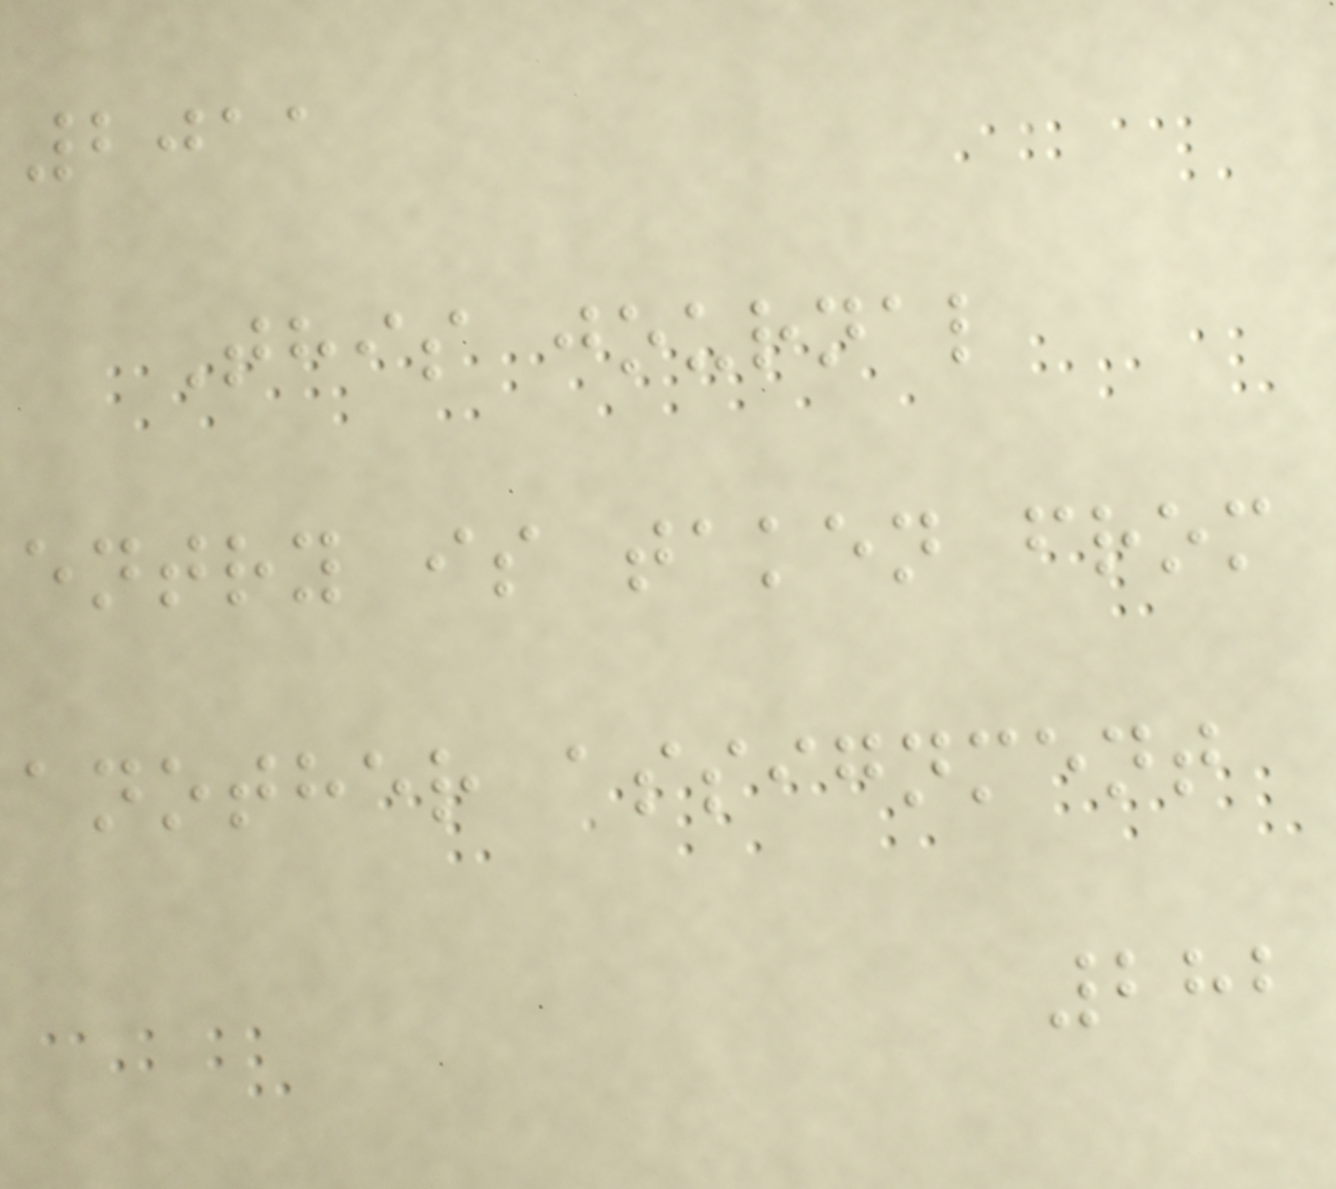2011
This journal
entry is taken from
another assignment
282
